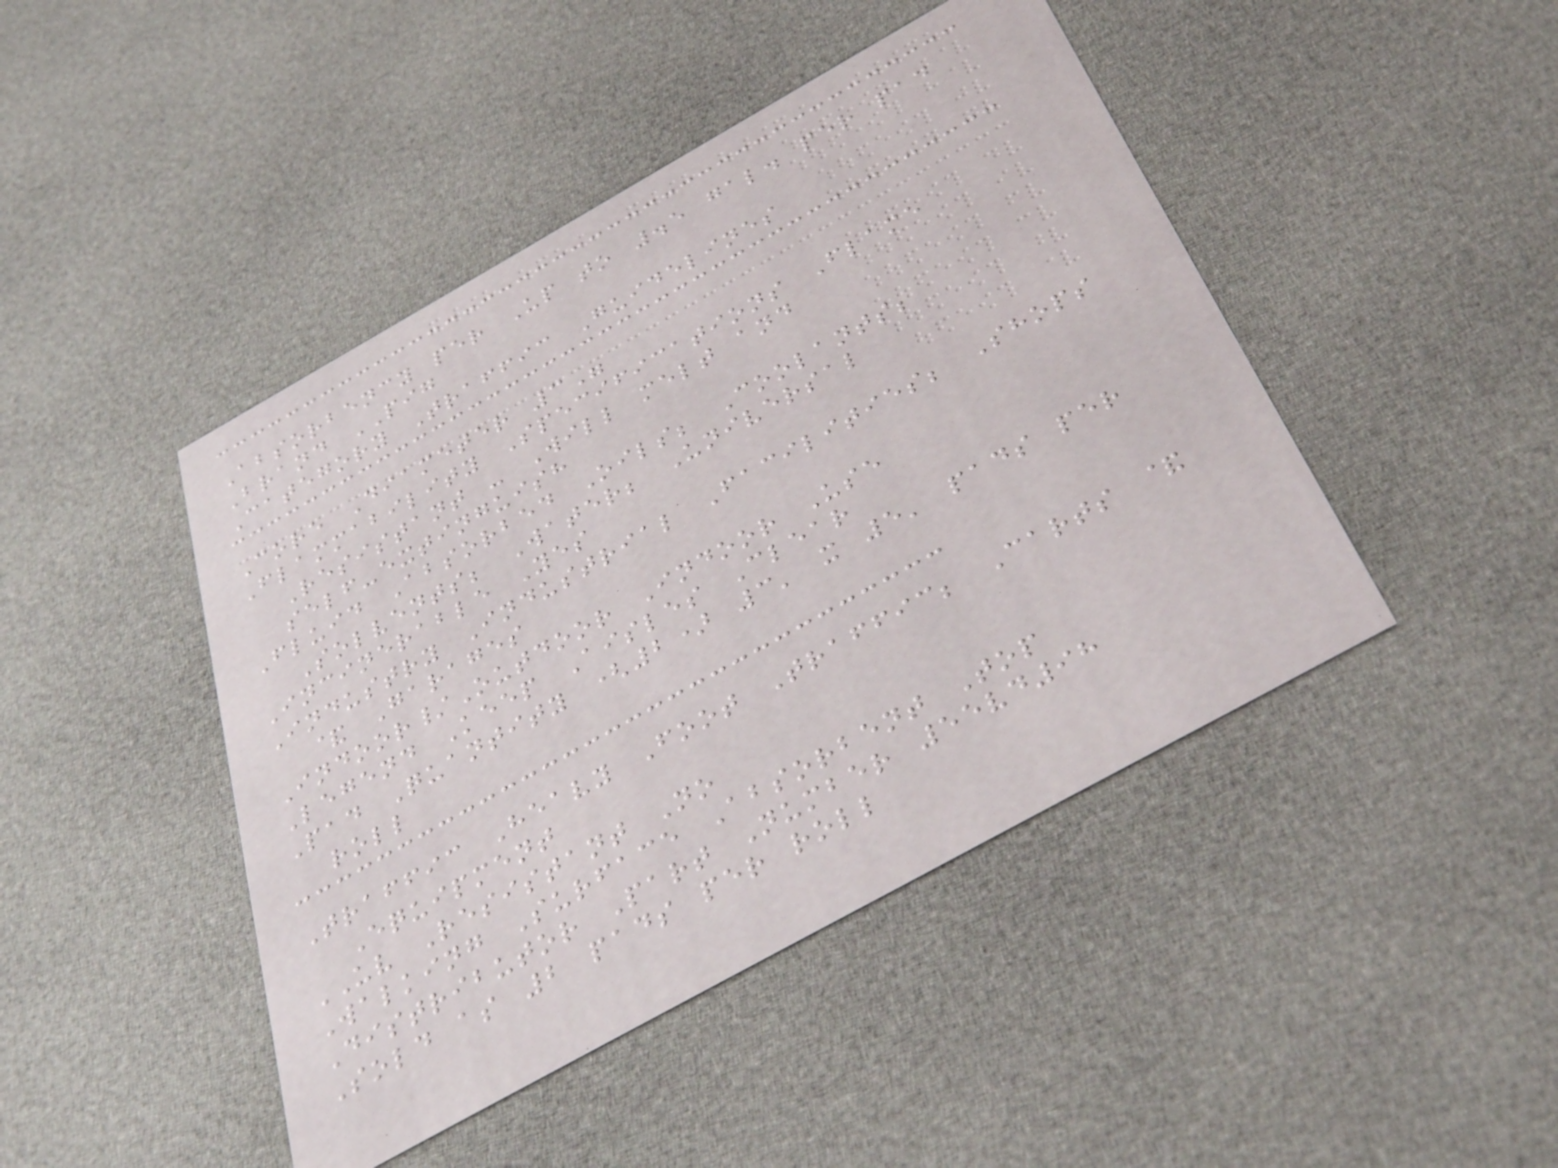Absorbency per Up to .5 gal. per pad
Brand PIG
Category Traffic Guidelines
Core Diameter 3"
Flammability Specifications Flame
Resistant - Will melt and
self-extinguish
Fluid Absorbed Oils; Coolants;
Solvents; Water; Universal
Incinerable Yes
Industry Industrial Facilities; Shops
& Garages
Indoor/Outdoor Indoor Use
Legend Keep Aisles Clear
Pad Quantity (2) 3' x 5' pads per
roll
Traffic Heavy Foot Traffic; Carts &
Equipment
UV Resistant No
Walking Surface Absorbent Top
Distributor Part Number 55vd98
Sold as 2 pads per roll
